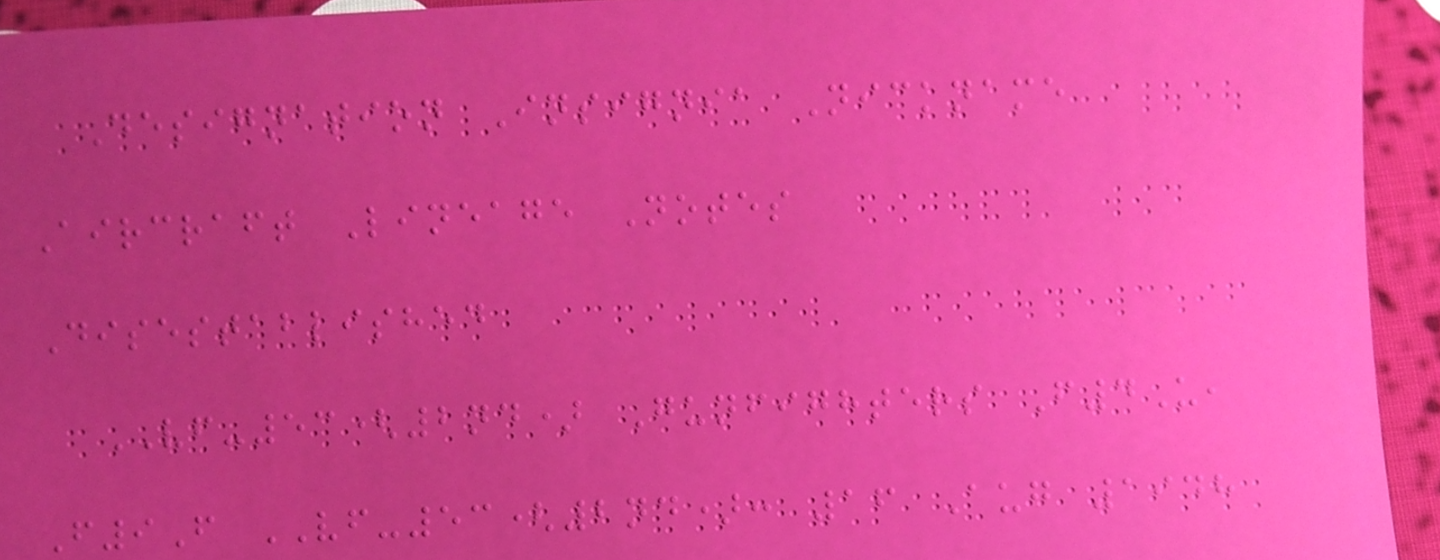Designation Insignia Nickname
Aircraft Lineage Notes
Disestablished
VF-53(2nd) Gunfighters F4U,
F9F VF-53(2nd): 16 Aug 1948
